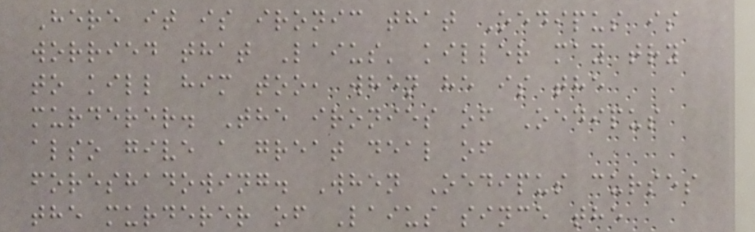Here it is ironic that Oedipus is
worried that Laius' killer may try
to kill him too, when he is the
murderer. The ironies of Oedipus
also give a great deal of
foreshadowing. When Oedipus curses
the murderer of Laius since the
